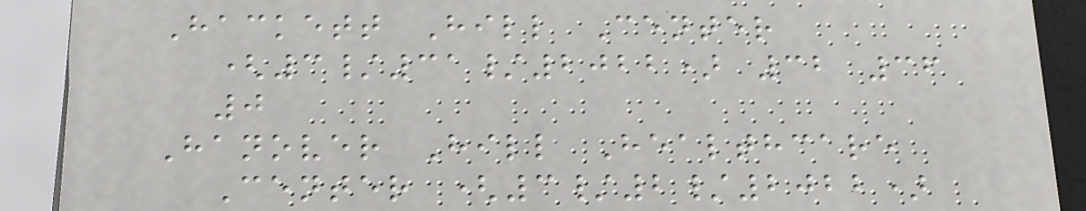Hackett Hill Center
(3/31/2022) 32 36
0
Hanover Hill Healthcare
Center (3/2/2022)
